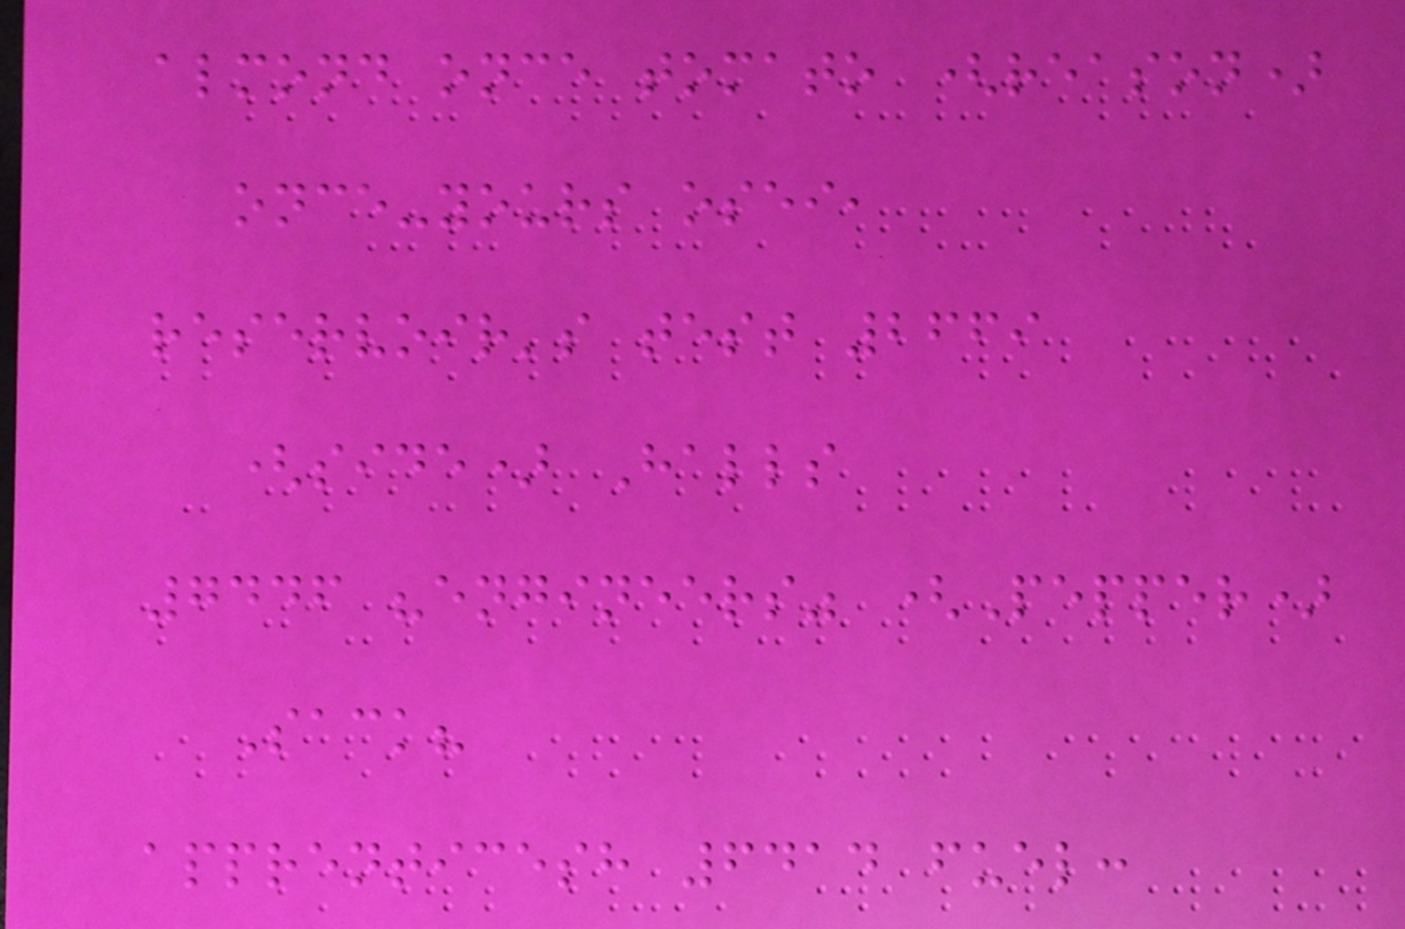almond once tomato (reason)
once-yours osei,
reservoir's test 2669
(side) Halls
7446 "engineers" (Pepper)
Sack?
apprenticesh 6414 fuel:
